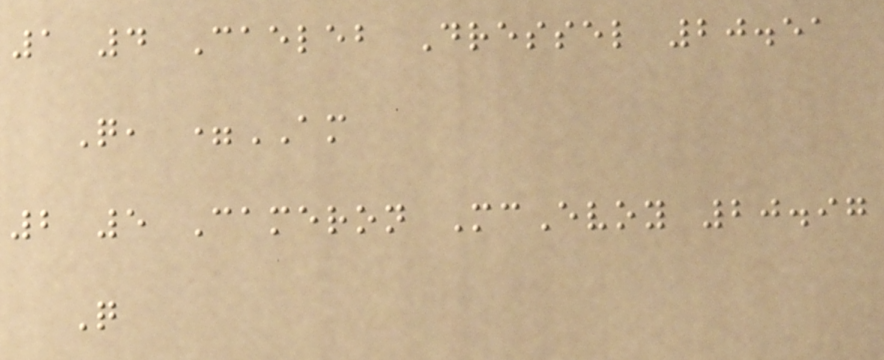1 4 Caeleb Dressel 20.51
Q, =AM
2 5 Cameron McEvoy 20.97
Q
